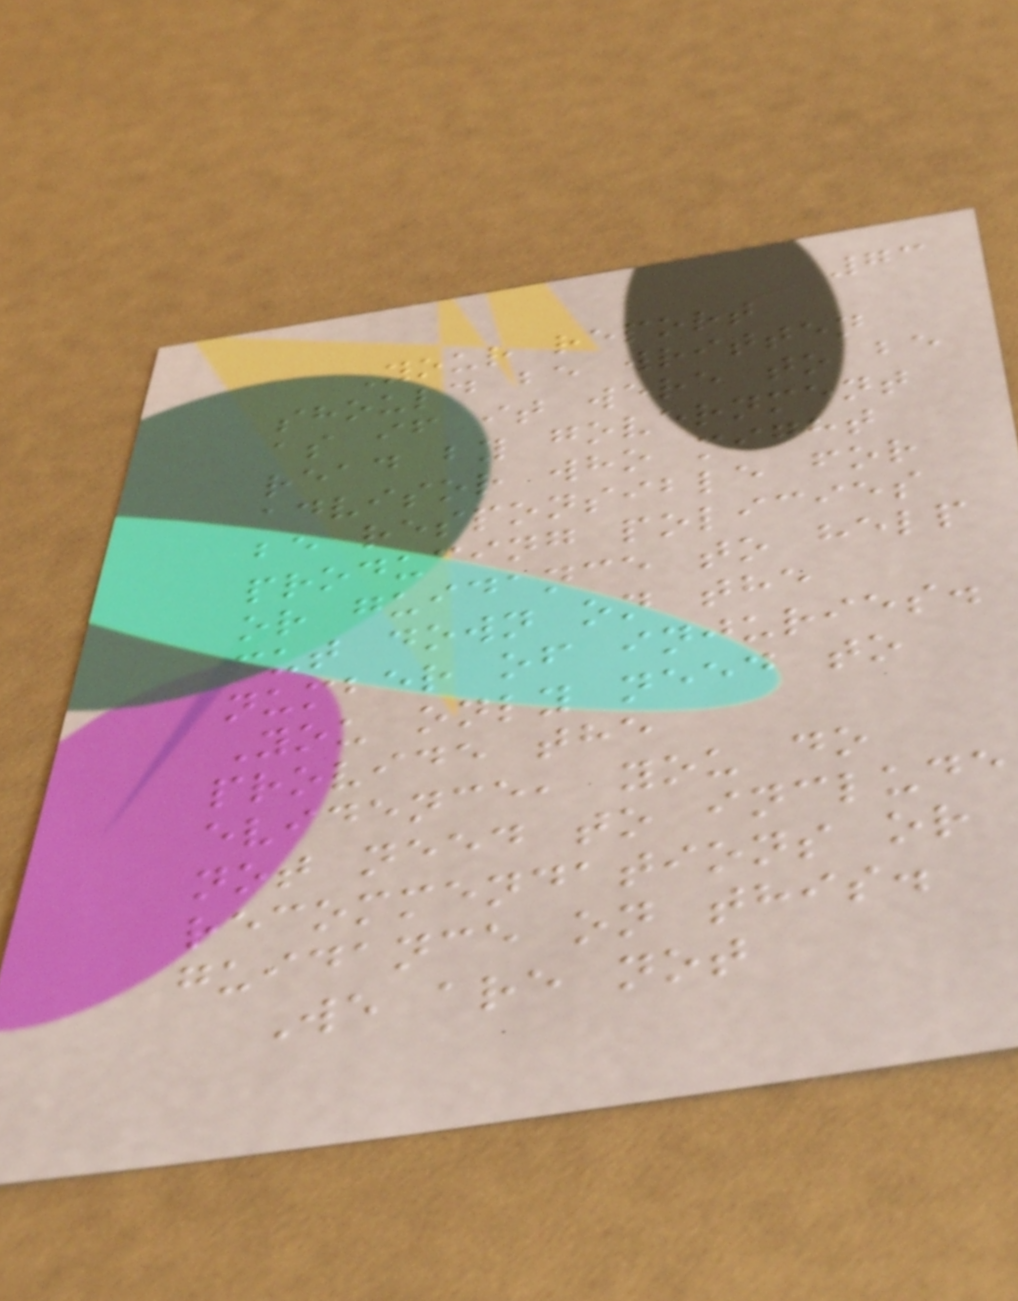73
Your report
should be written
as if it were to be
read by government
advisor who might
be responsible for
producing policies
or guidance to help
cut down on the
number of injuries.
You only need to
provide the
evidence, you do
not need to include
recommendations or
guidance on this.
We are not
